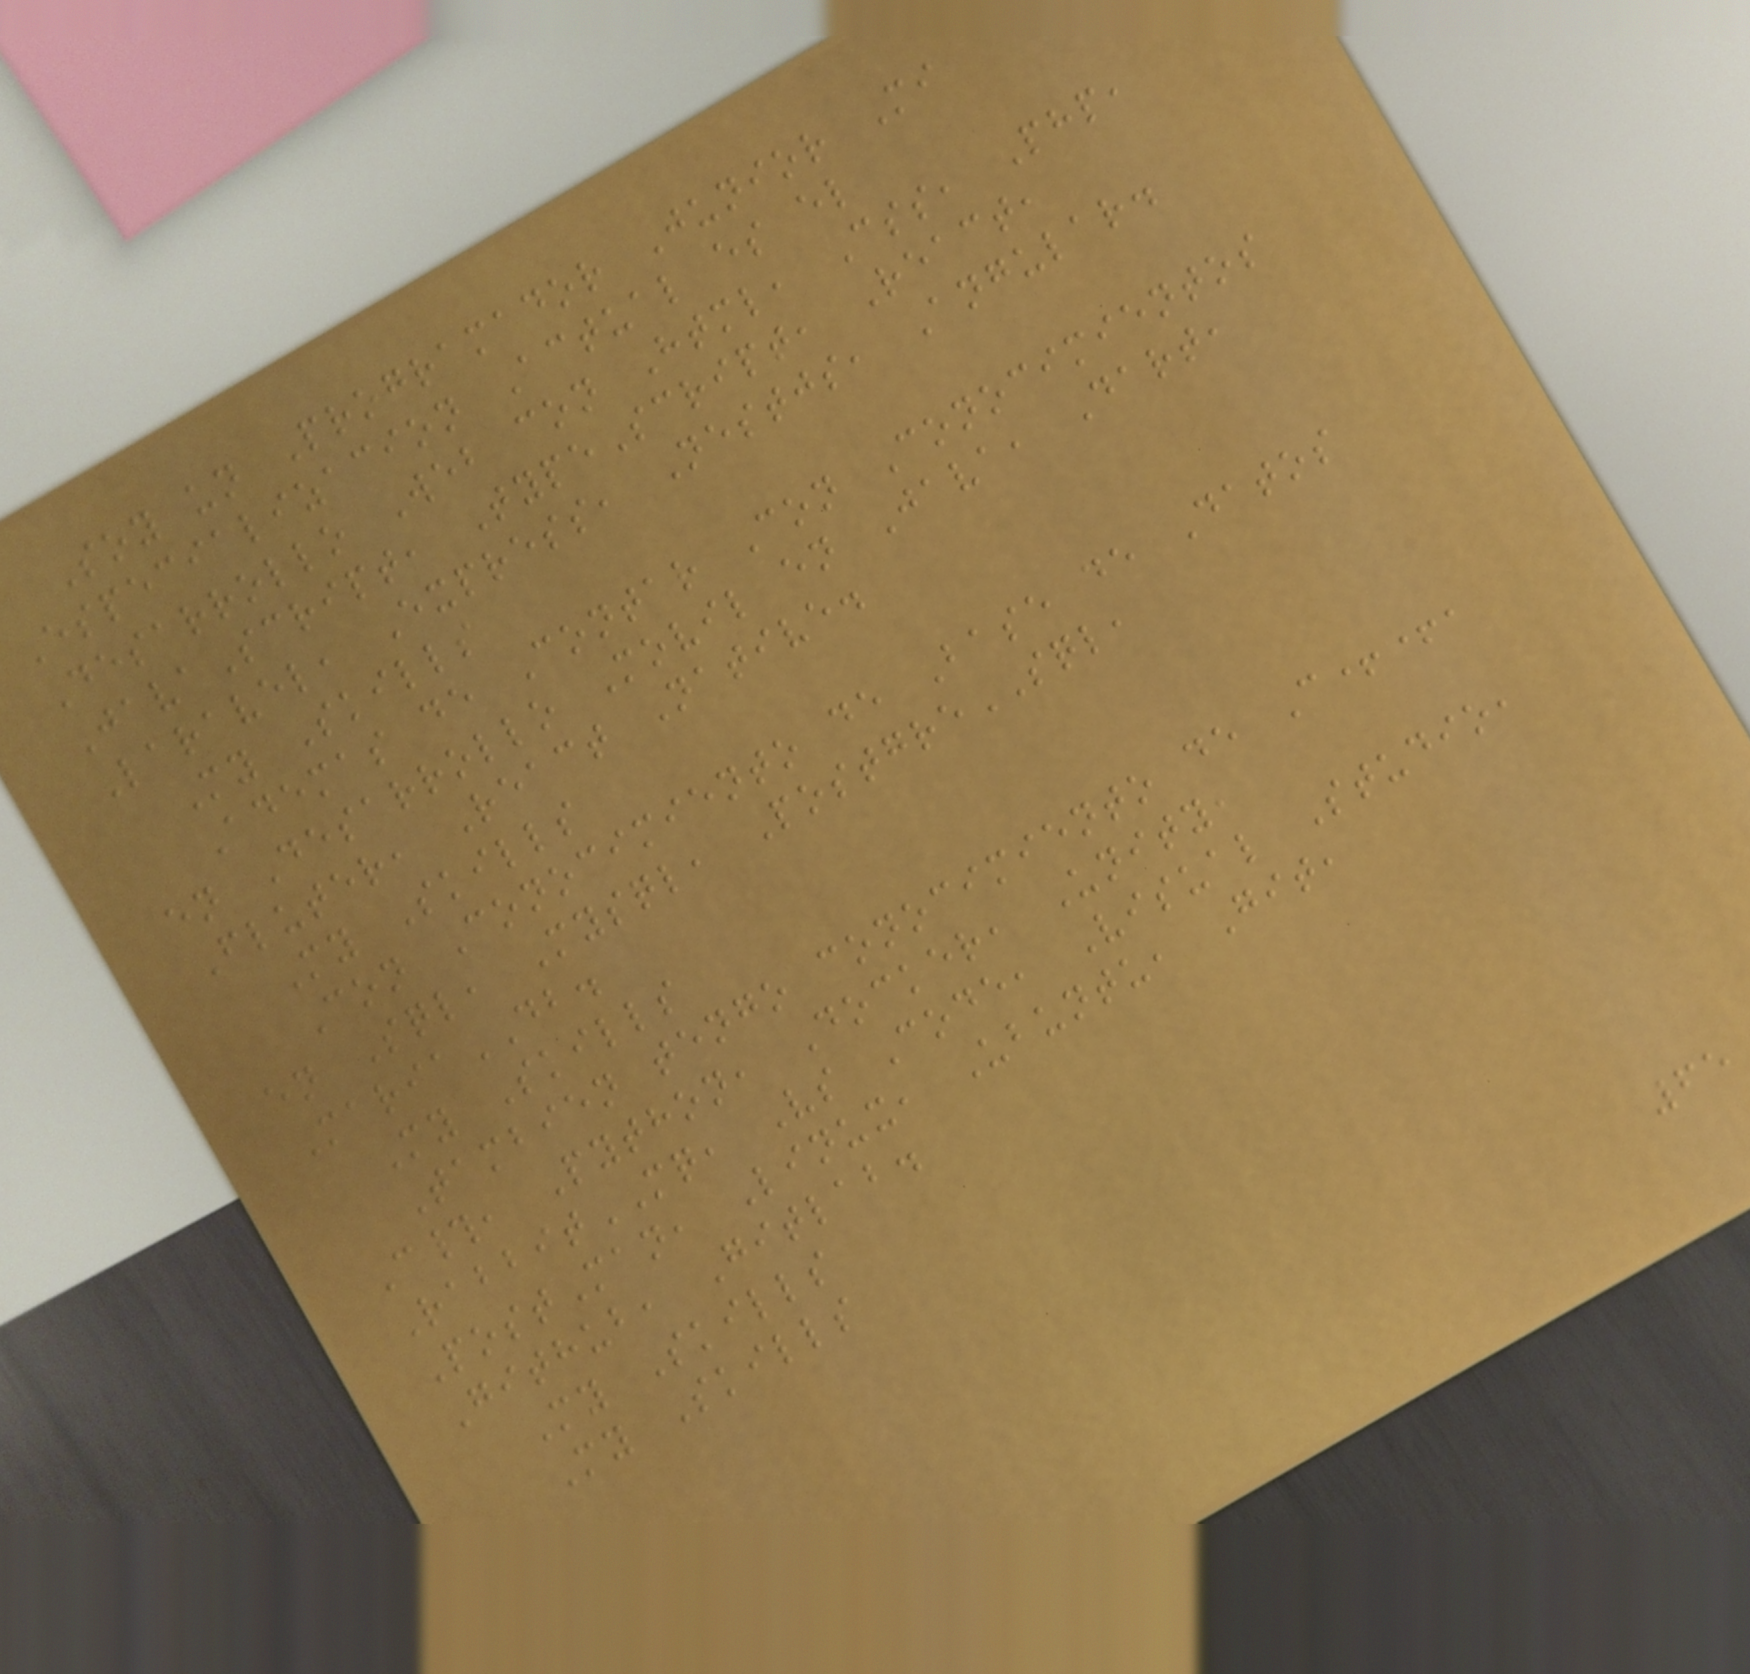Soy un Programador Junior Mi
Especializacion Actual es el
Desarrollo Web con Html, Css, Php,
JavaScript, TypeScript, React,
Laravel, Express, Nestjs, Angular.
My Skills
Ademas de Contar Con Conocimientos
en Desarrollo Movil en Java, Dart,
Fluter, React Native.
My Skills
Con Conocimiento de Base de Datos
en Sql, Mysql, PostgreSQL,
MariaDB.
My Skills
Tambien tengo conocimiento de C++,
C#, Python, Docker, Unity,
RabbitMQ, Vs Code, Visual Studio,
PostMan, Linux, Ubuntu, Git,
Github, Gitlab.
My Skills
My Skills
65
